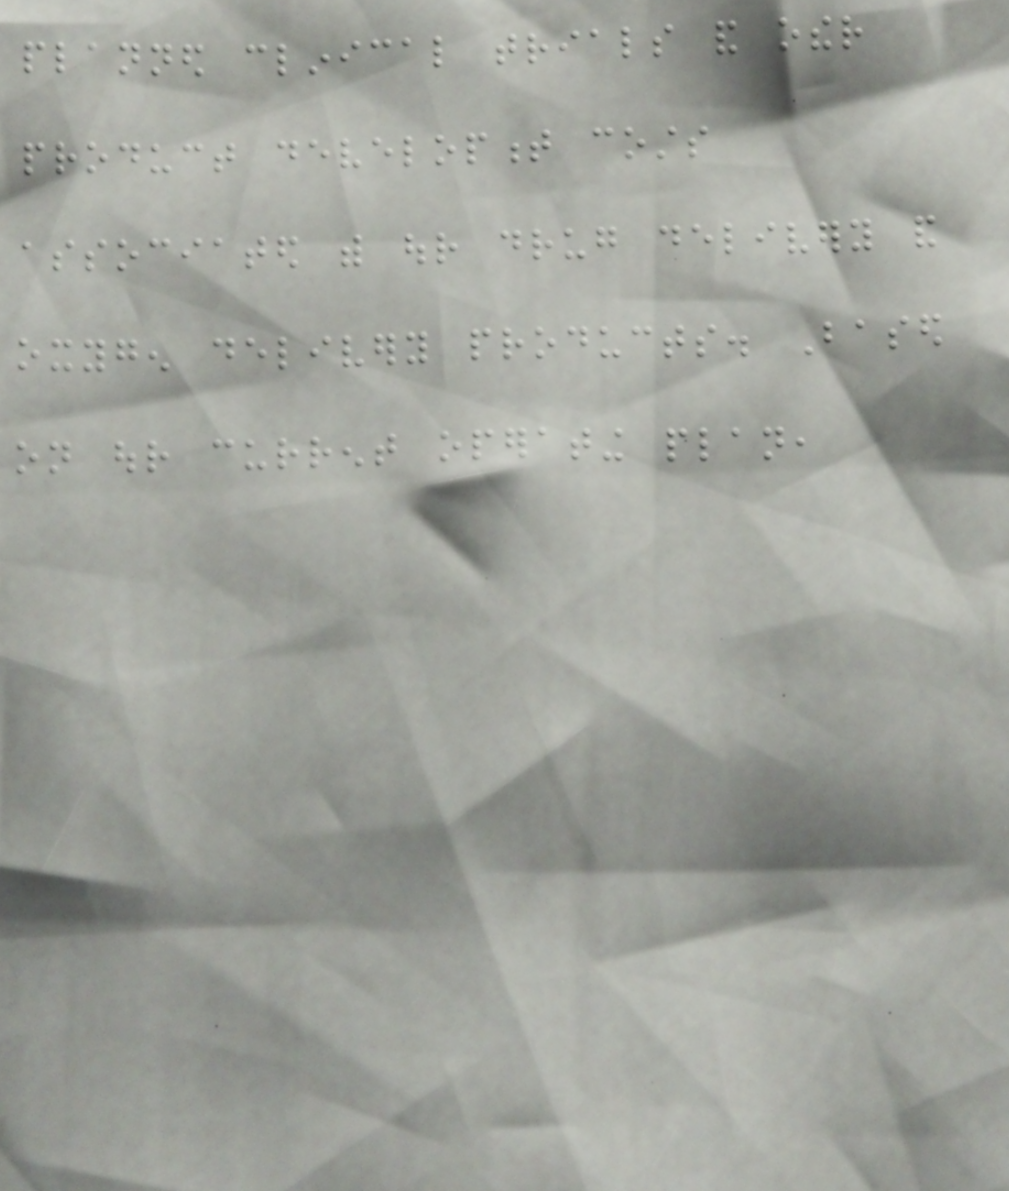planned clinical trials and other
product development costs
associated with our drug delivery and
oxygen delivery products. Based
on our current operating plan,
